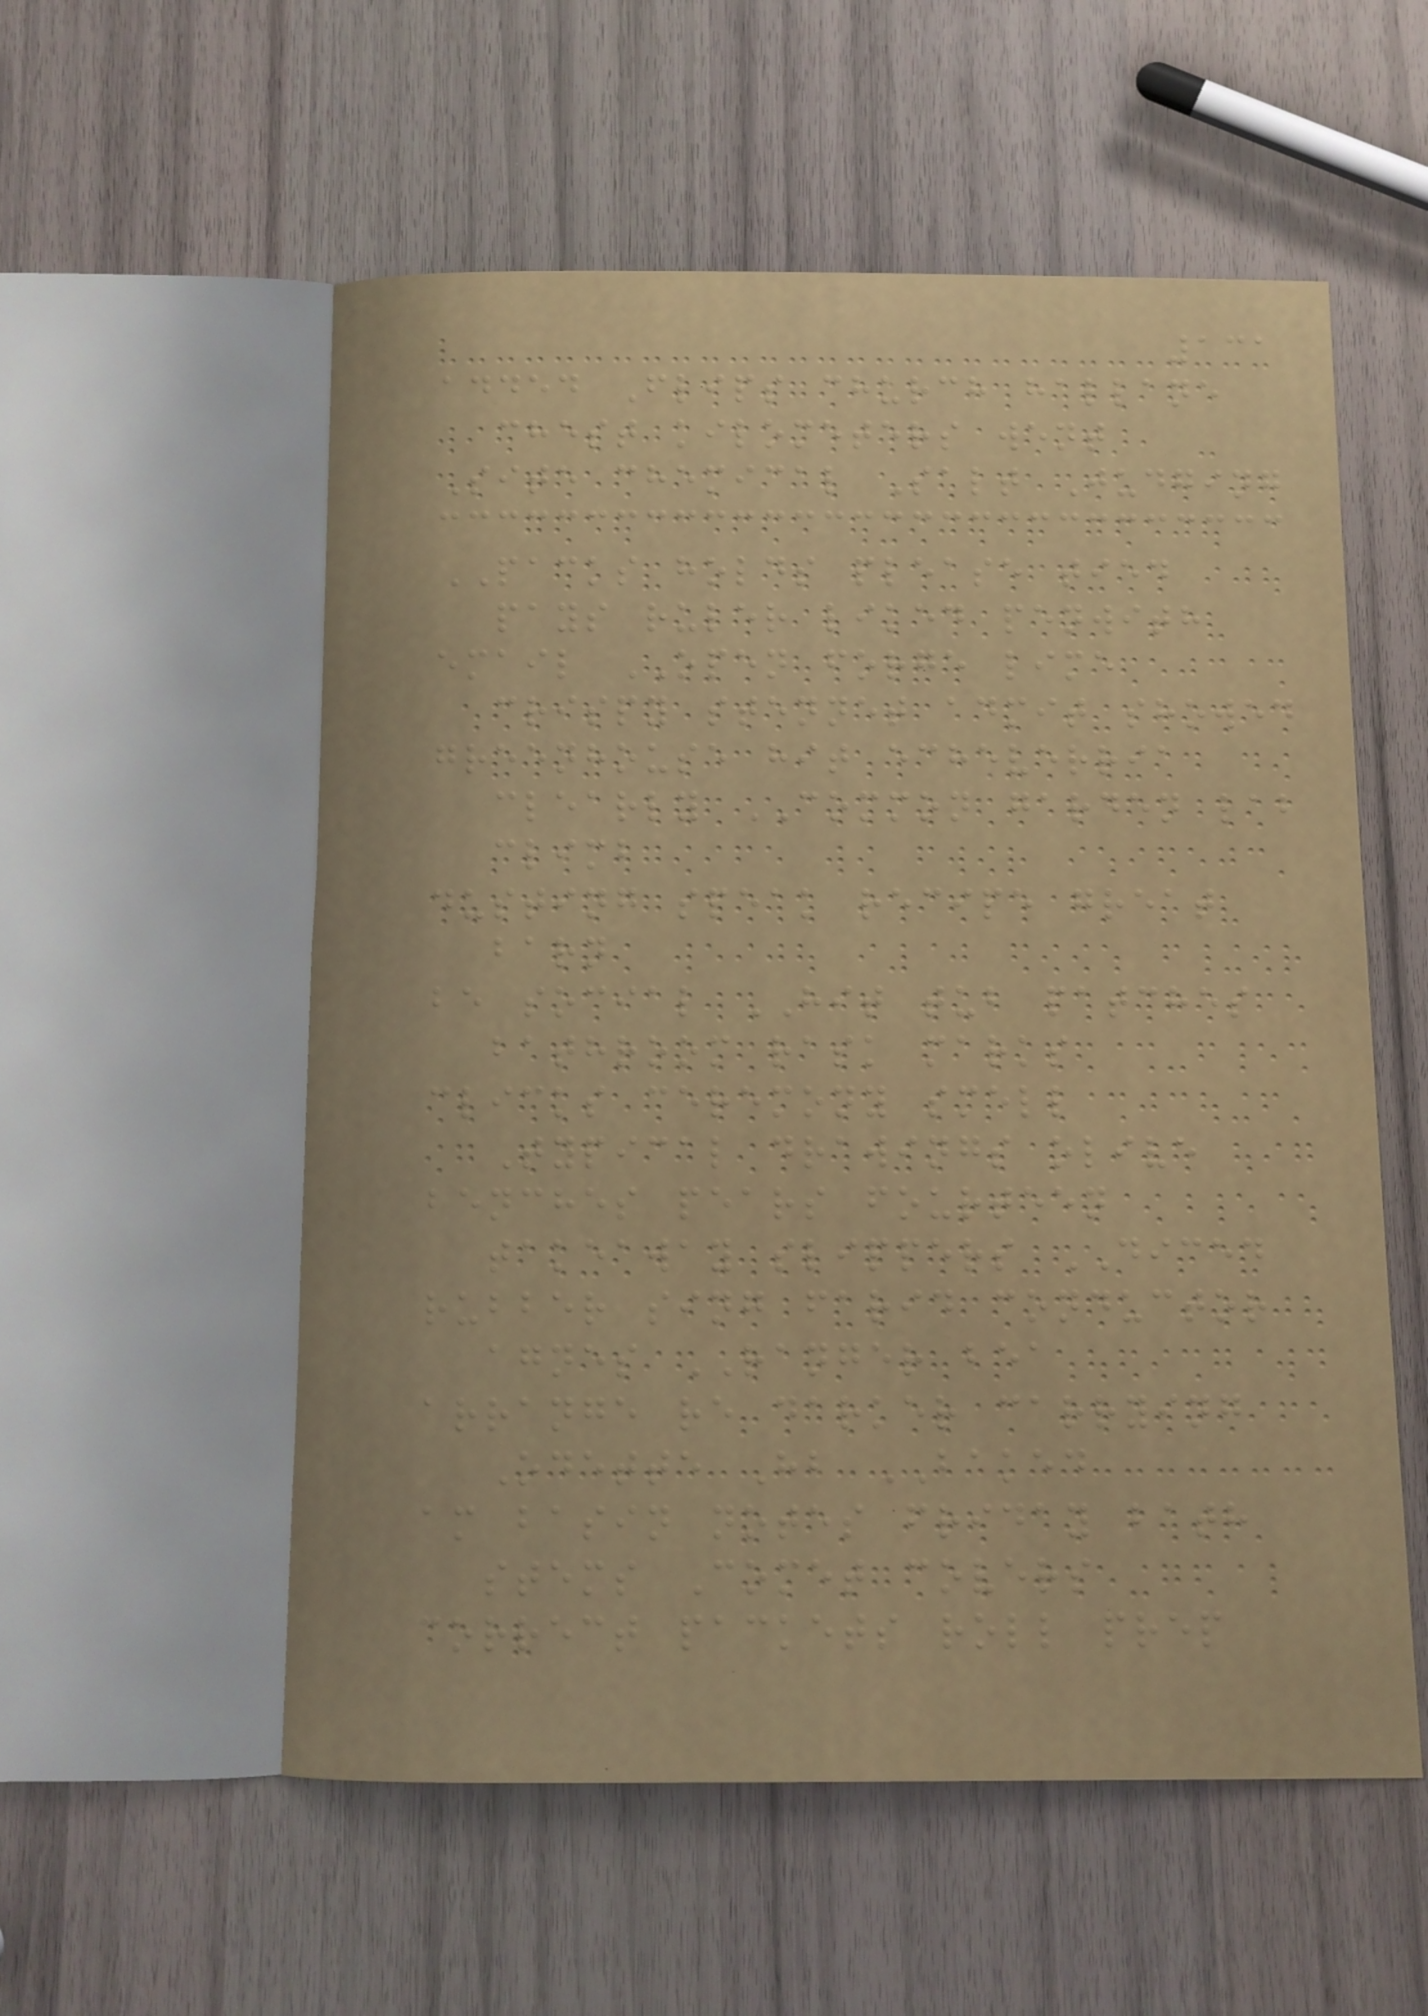131
added Flips church hallane
chest kilometers went
Site chemical Salt Judging
PACKS holds please tied
pays ruler liked penwith
email OPEN forge lime
crispy stennet admit showed
greenhouse hit echeverria
clearly COMMON garden lab
climb
dusting speak recipe great
barn
be social HIT tub patches
bathroom rask marks
clicks ceremony smell
Typical drawings olive
benches pears fourteen
takeaway slippers DICED
rubber sing farid conductor
agnes RANGER bea
arrange re darker carrying
Odette Hb BAKED
am basin notes friday bath
stems Comet covers
correct packets roll prep
